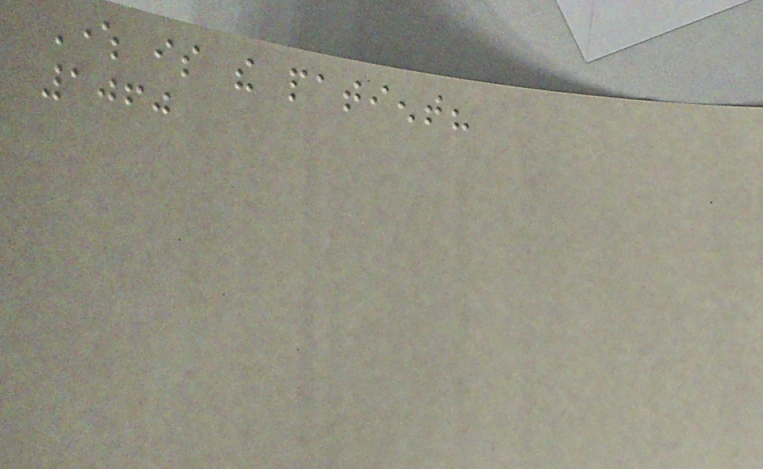Where is the patient?
1060
